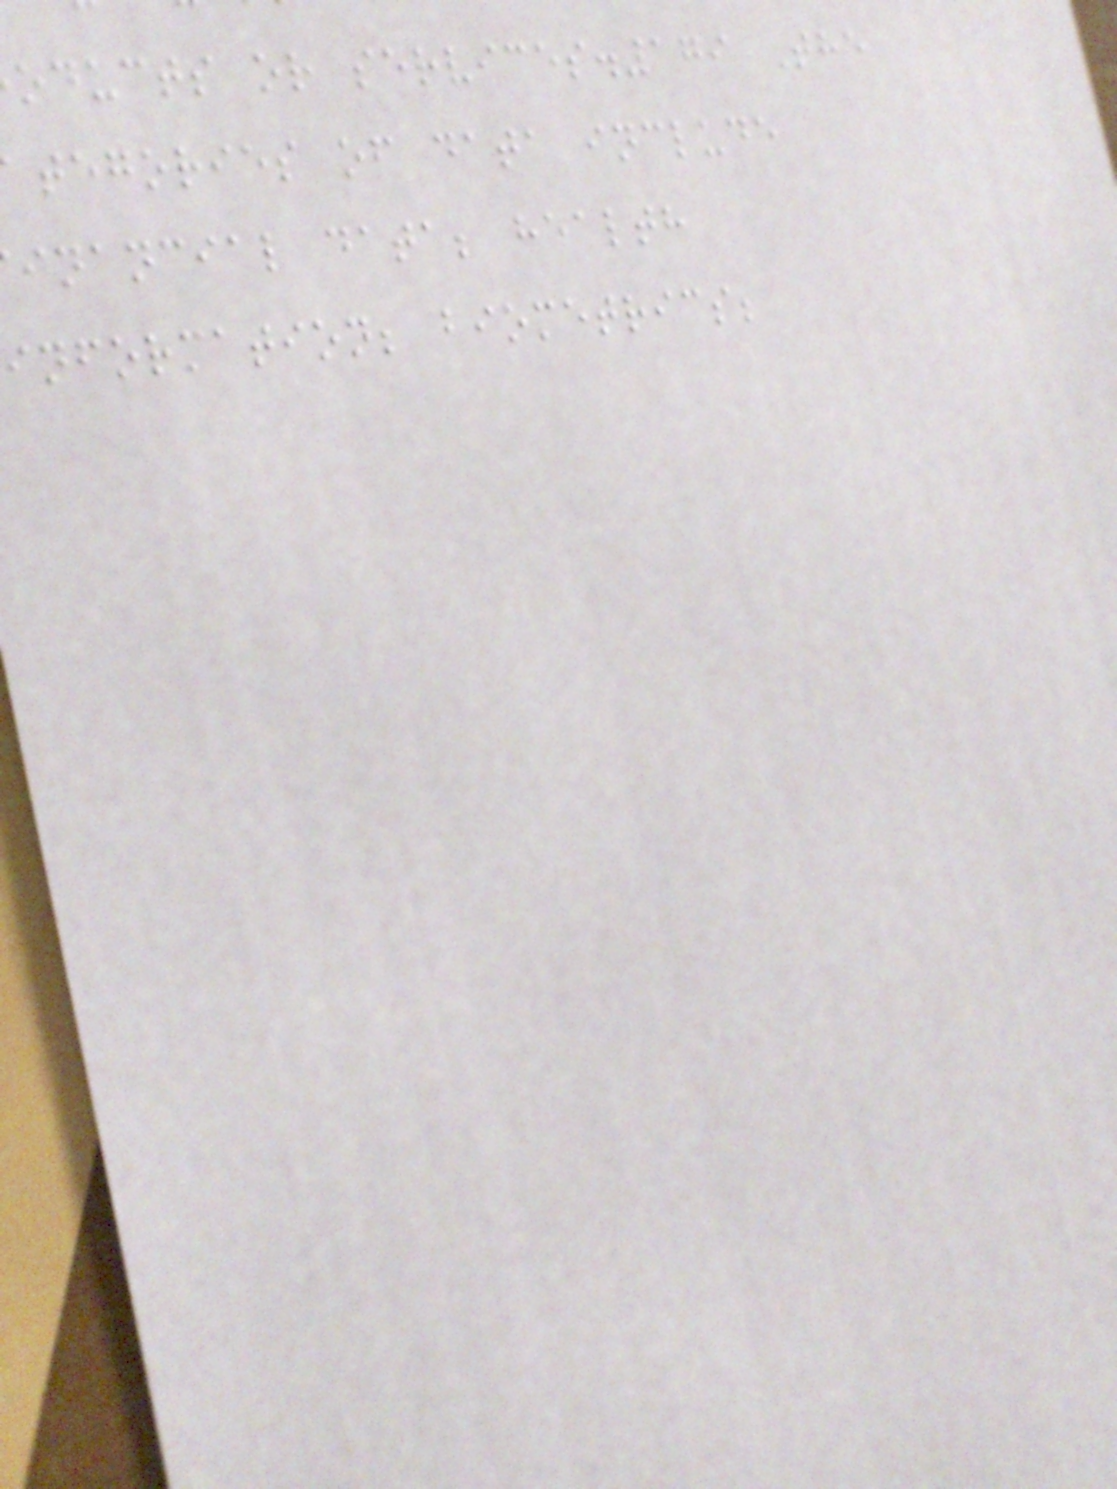oducts or services.179 The
tegories of data include
inancial data; health
information; biometrics;
